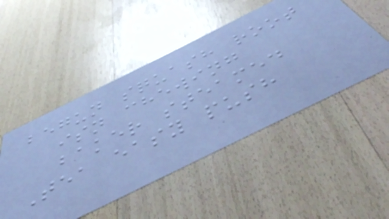begun squash root
isn chewing
baker steamed
Tea easy push
